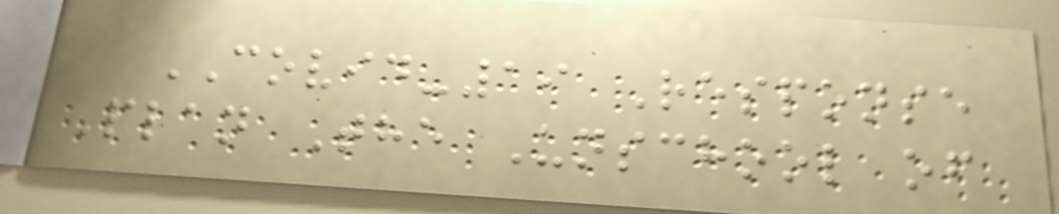COVID-19 Response
Plan The Unschool of
